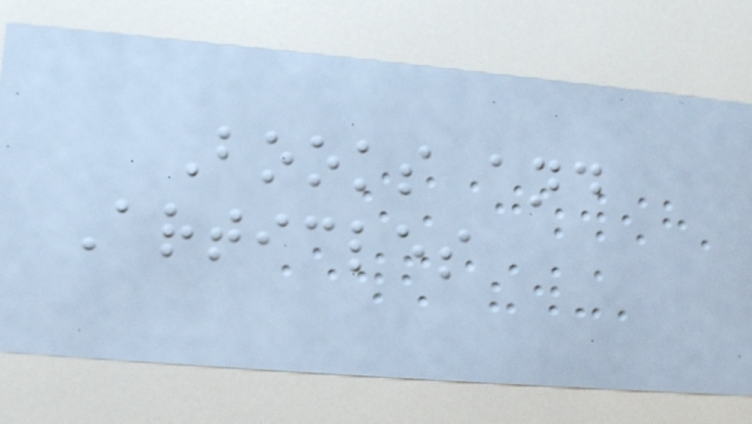Books and
Articles
